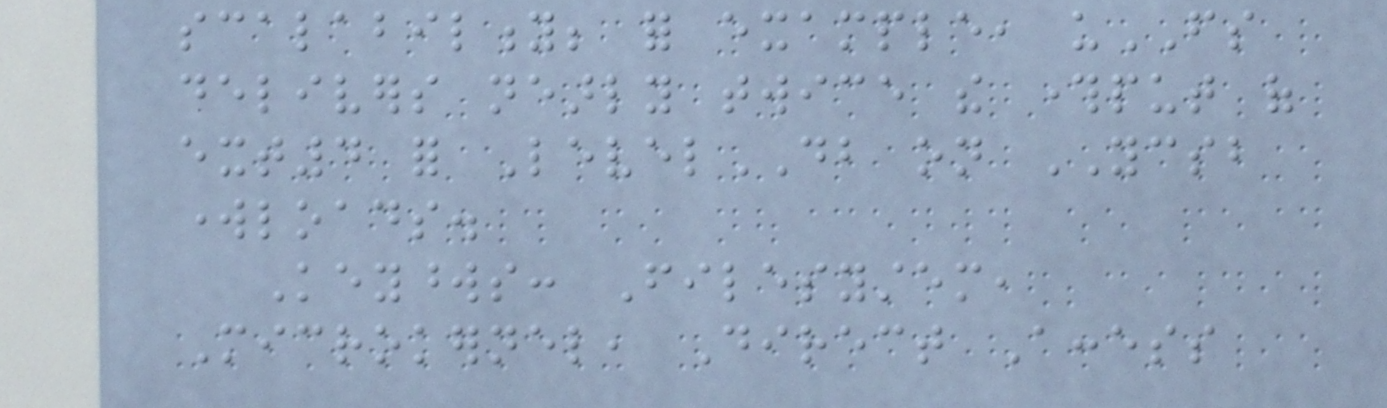scalability; for example, uFS
delivers nearly twice the throughput of
ext4 for LevelDB on YCSB
workloads.
Keywords: Filesystem,
Microkernel, Direct Access
